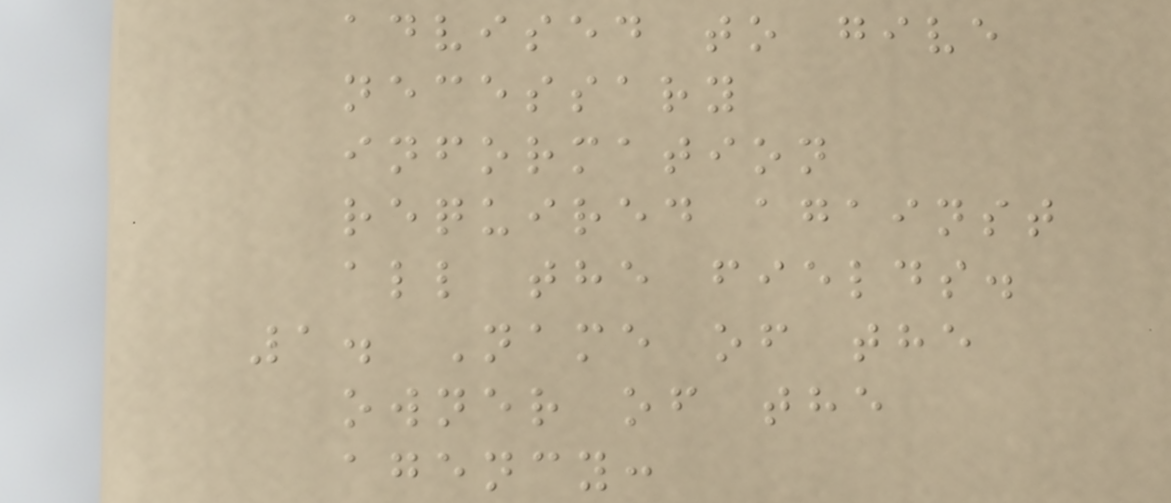advised to give
necessary
information
required against
all the fields.
1. Name of the
owner of the
agency:
